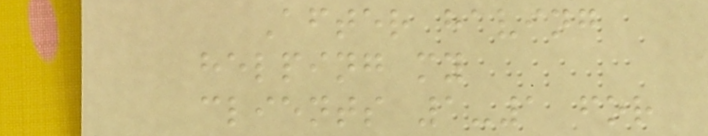After having
helping my
clients 1-1 for
